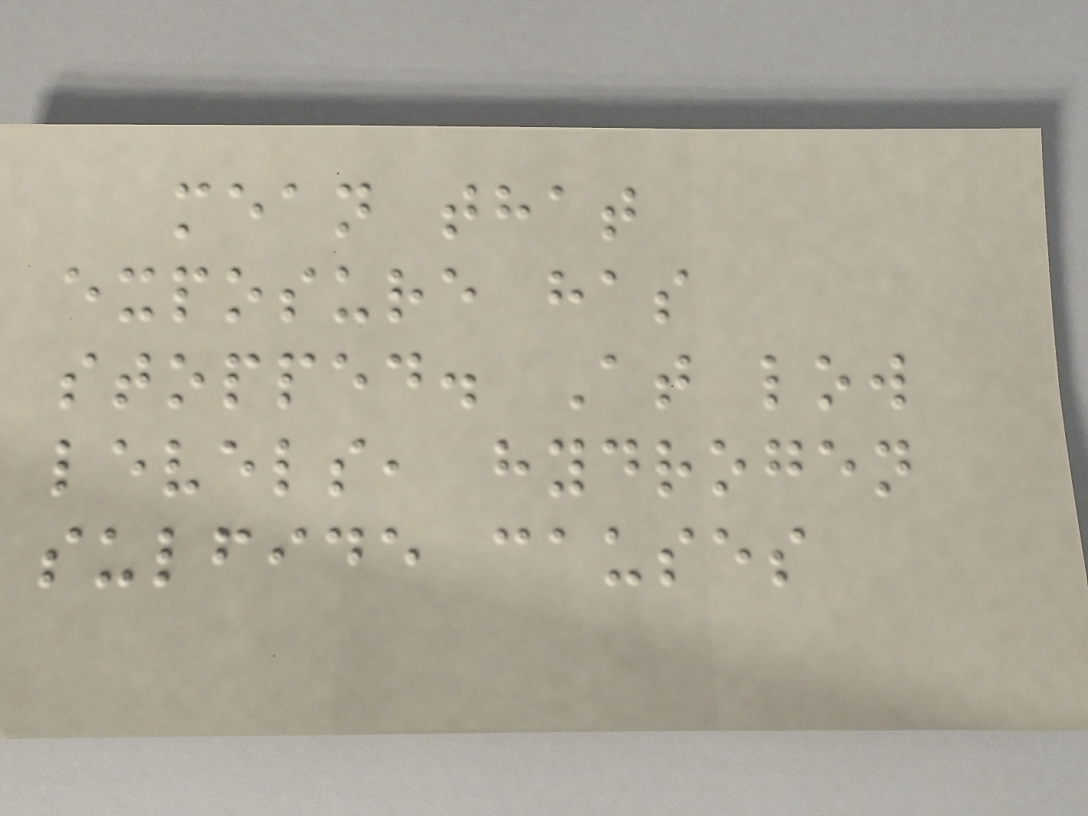mean that
exposure has
stopped. At low
levels, hydrogen
sulfide causes
